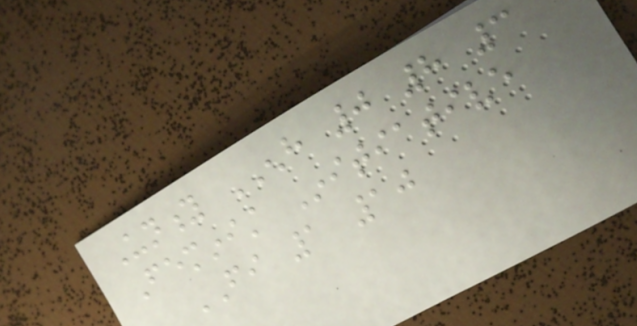Unity ENH 0 8 3
Feminist Initiative
FI 1 10
